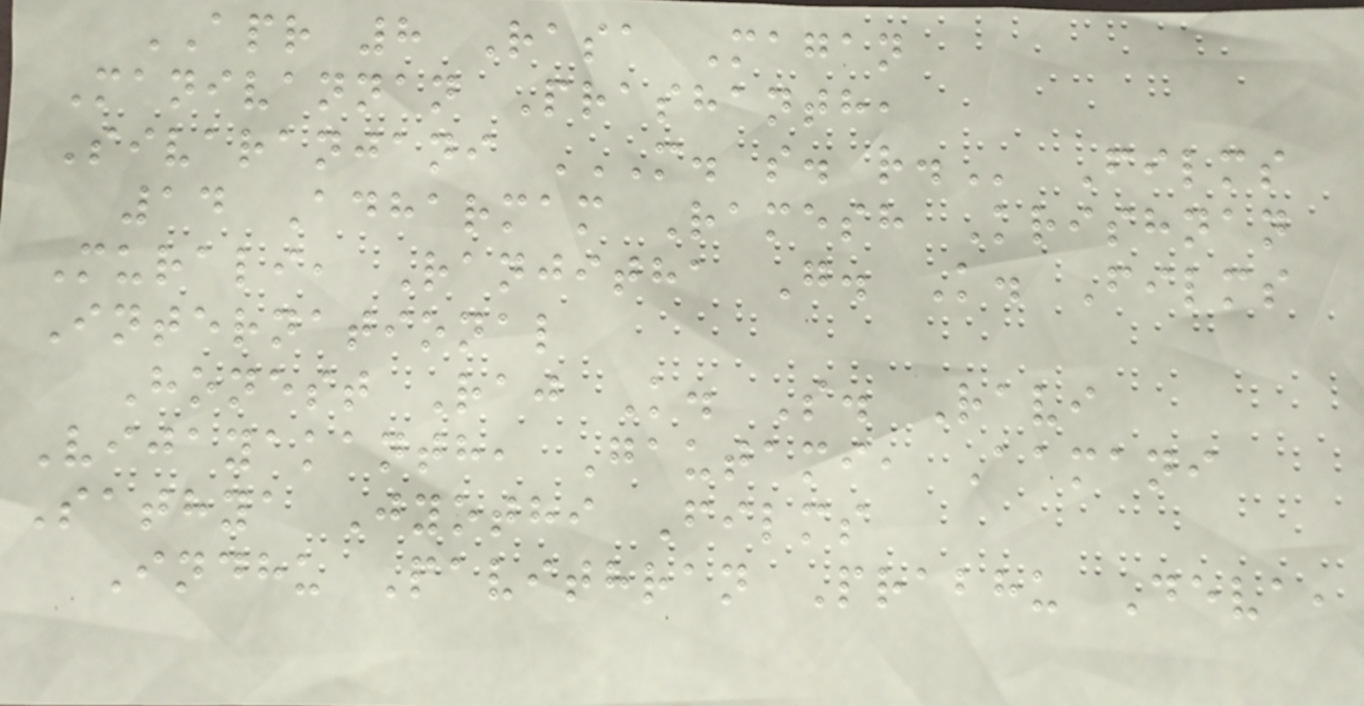APR 8 Rasa Magan
Manivannan Prashanth,
Sivaranjani M. S. R. Films
14 Adharmam Ramesh Krishnan
Murali, Ranjitha G. K. Films
International
Honest Raj K. S. Ravi
Vijayakanth, Gautami, Aamani
Sathya Jyothi Films
Indhu Pavithran Prabhu Deva,
